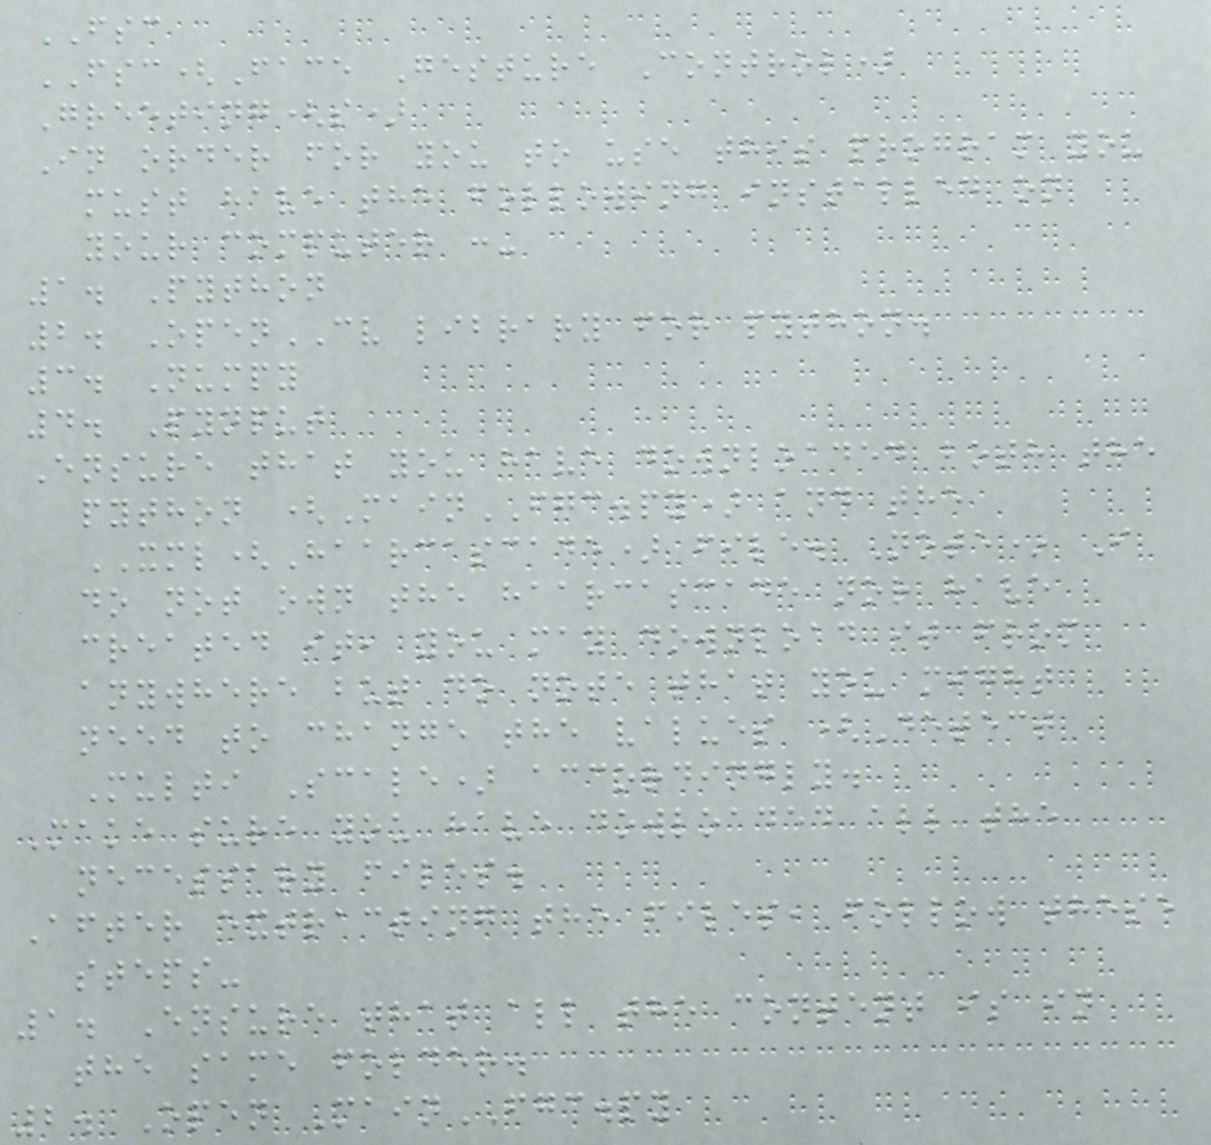FSC
FSC(Face Gesture Control)
Greeting(s)
In order for you to use this program you
must have the following installed on
your computer :-
1. Python
2. OpenCV library for python.
3. Numpy
4. Pynput
Ensure that you have downloaded both the
python (MainFGC.py) and the
XML(Haarcascade) file. Note* I
do not own the haarcascade nor have
created it, you may download it from
anywhere but do note that you might
need to change the values (Detect
Multi Scale) accordingly.
Make sure you have dowloaded all the
necessary files.
After extracting the files, follow these
steps-
1. Ensure that all the content is in
the same folder.
2. Open MainFGC.py
